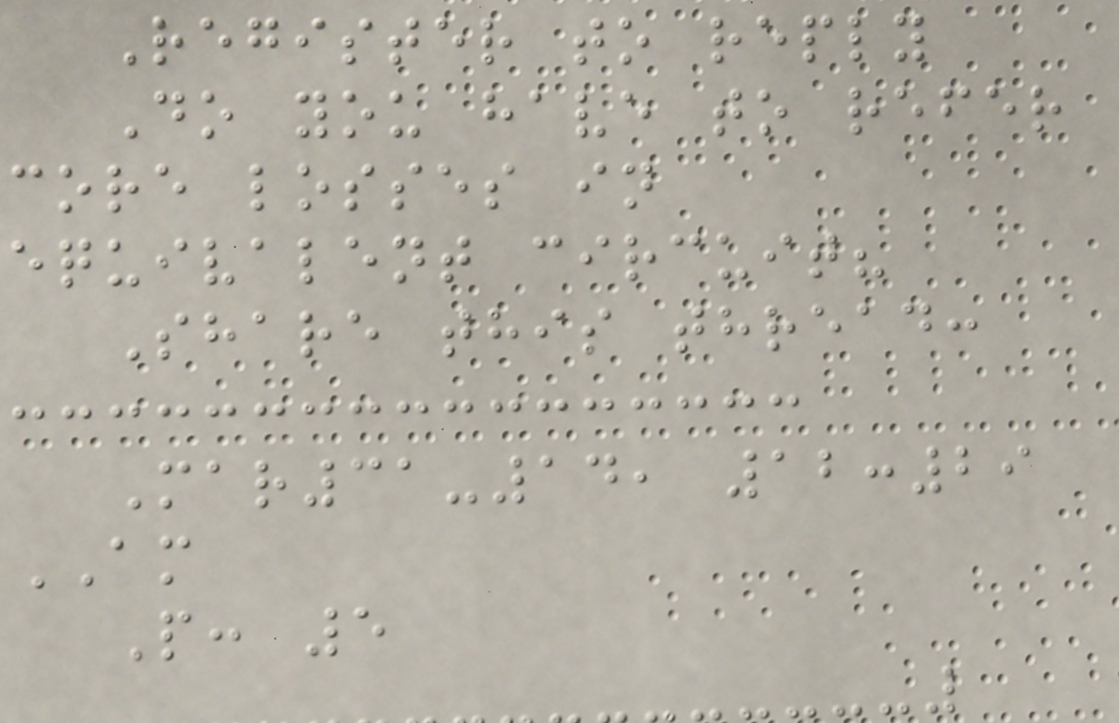Register to reply
Do you have to refer
core losses in
equivalent circuit?
Share this thread:
Mar31-14, 12:29
AM
P: 5
